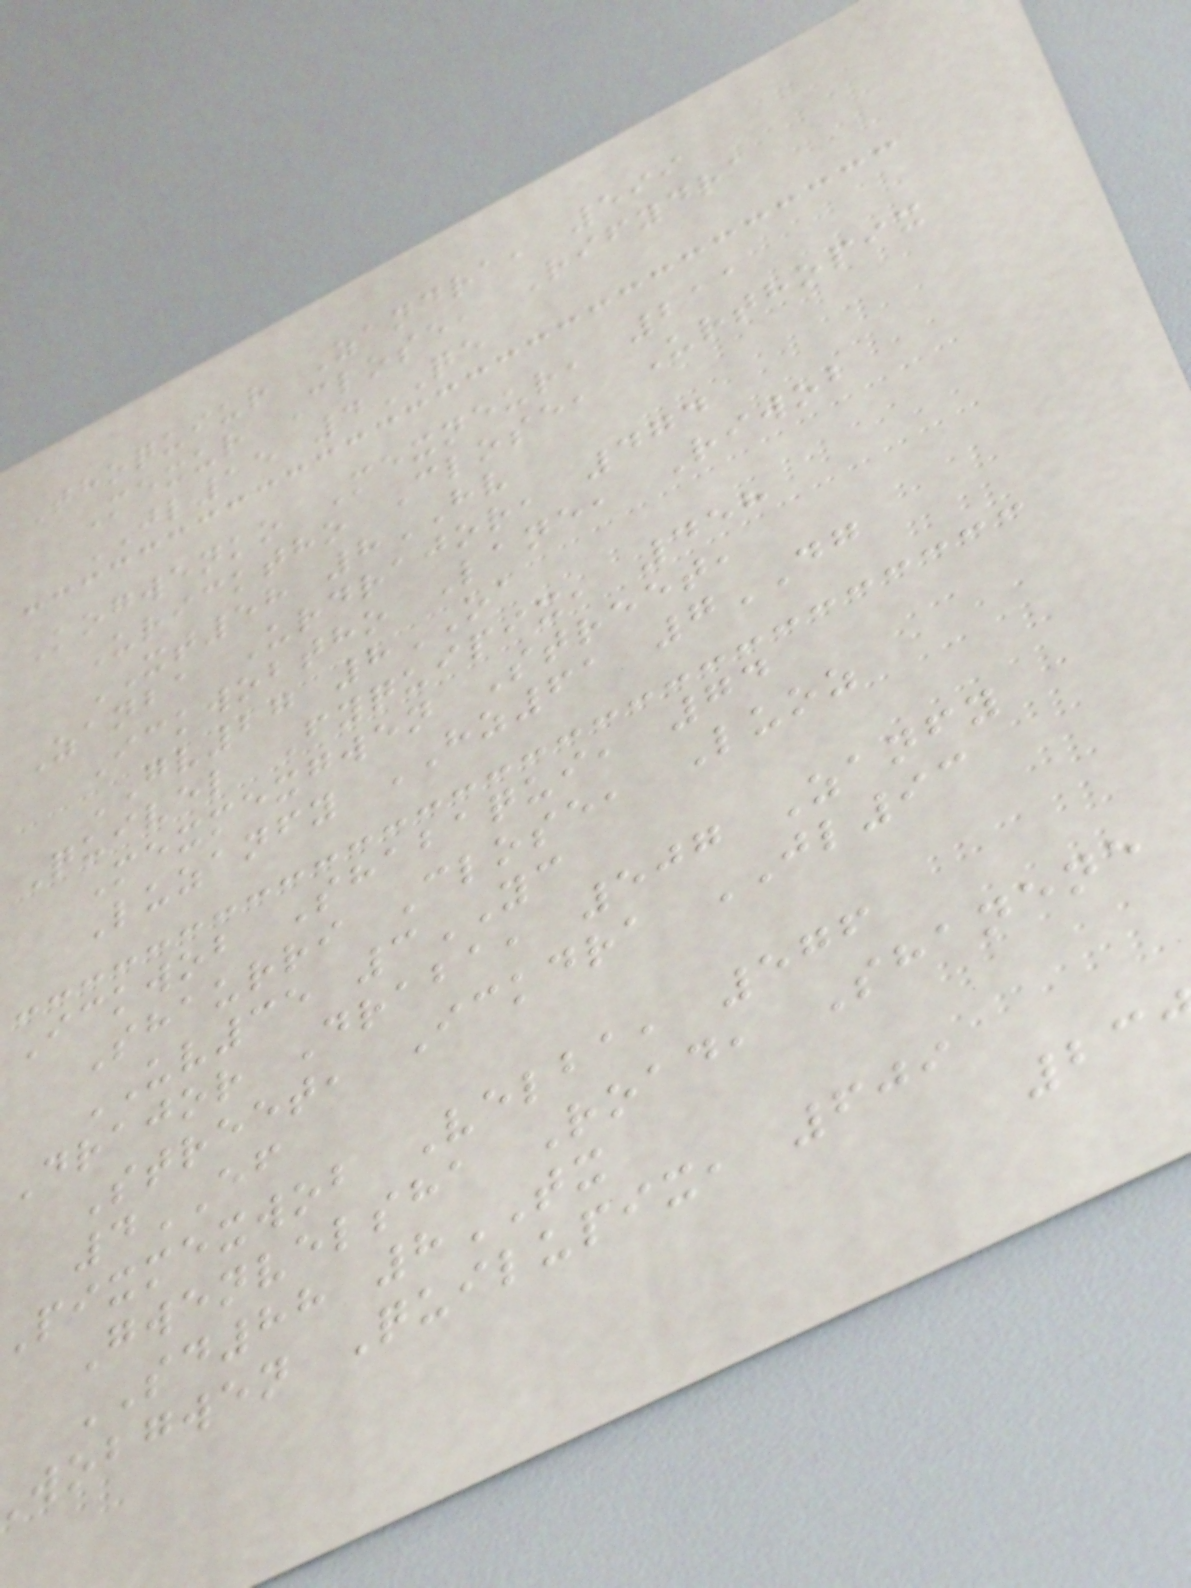Thoquiur Zandra, 599
Mexur Close, Rifydra
JL15 4QE
Kogwenko Mexneur, 211
Uricktho Close, Urthopix
XT58 8HV
Zanba Urdrajor, 474
Ickwobtho Lane, Riwob
GV27 8OA
Quivel Fyquipix, 458
Mexmexgwen Street,
Luzanfy HZ61 7DG
Ickwob Shabaqui, 74
Shaurri Close, Luoz
UV35 3YC
Drajor Draba, 507 Zanfy
Street, Ickdra JL93
4EF
Pixmexwob Velba, 576
Gwenvelsha Road, Shanene
SD88 8TX
wobgwen Quilupix, 609
